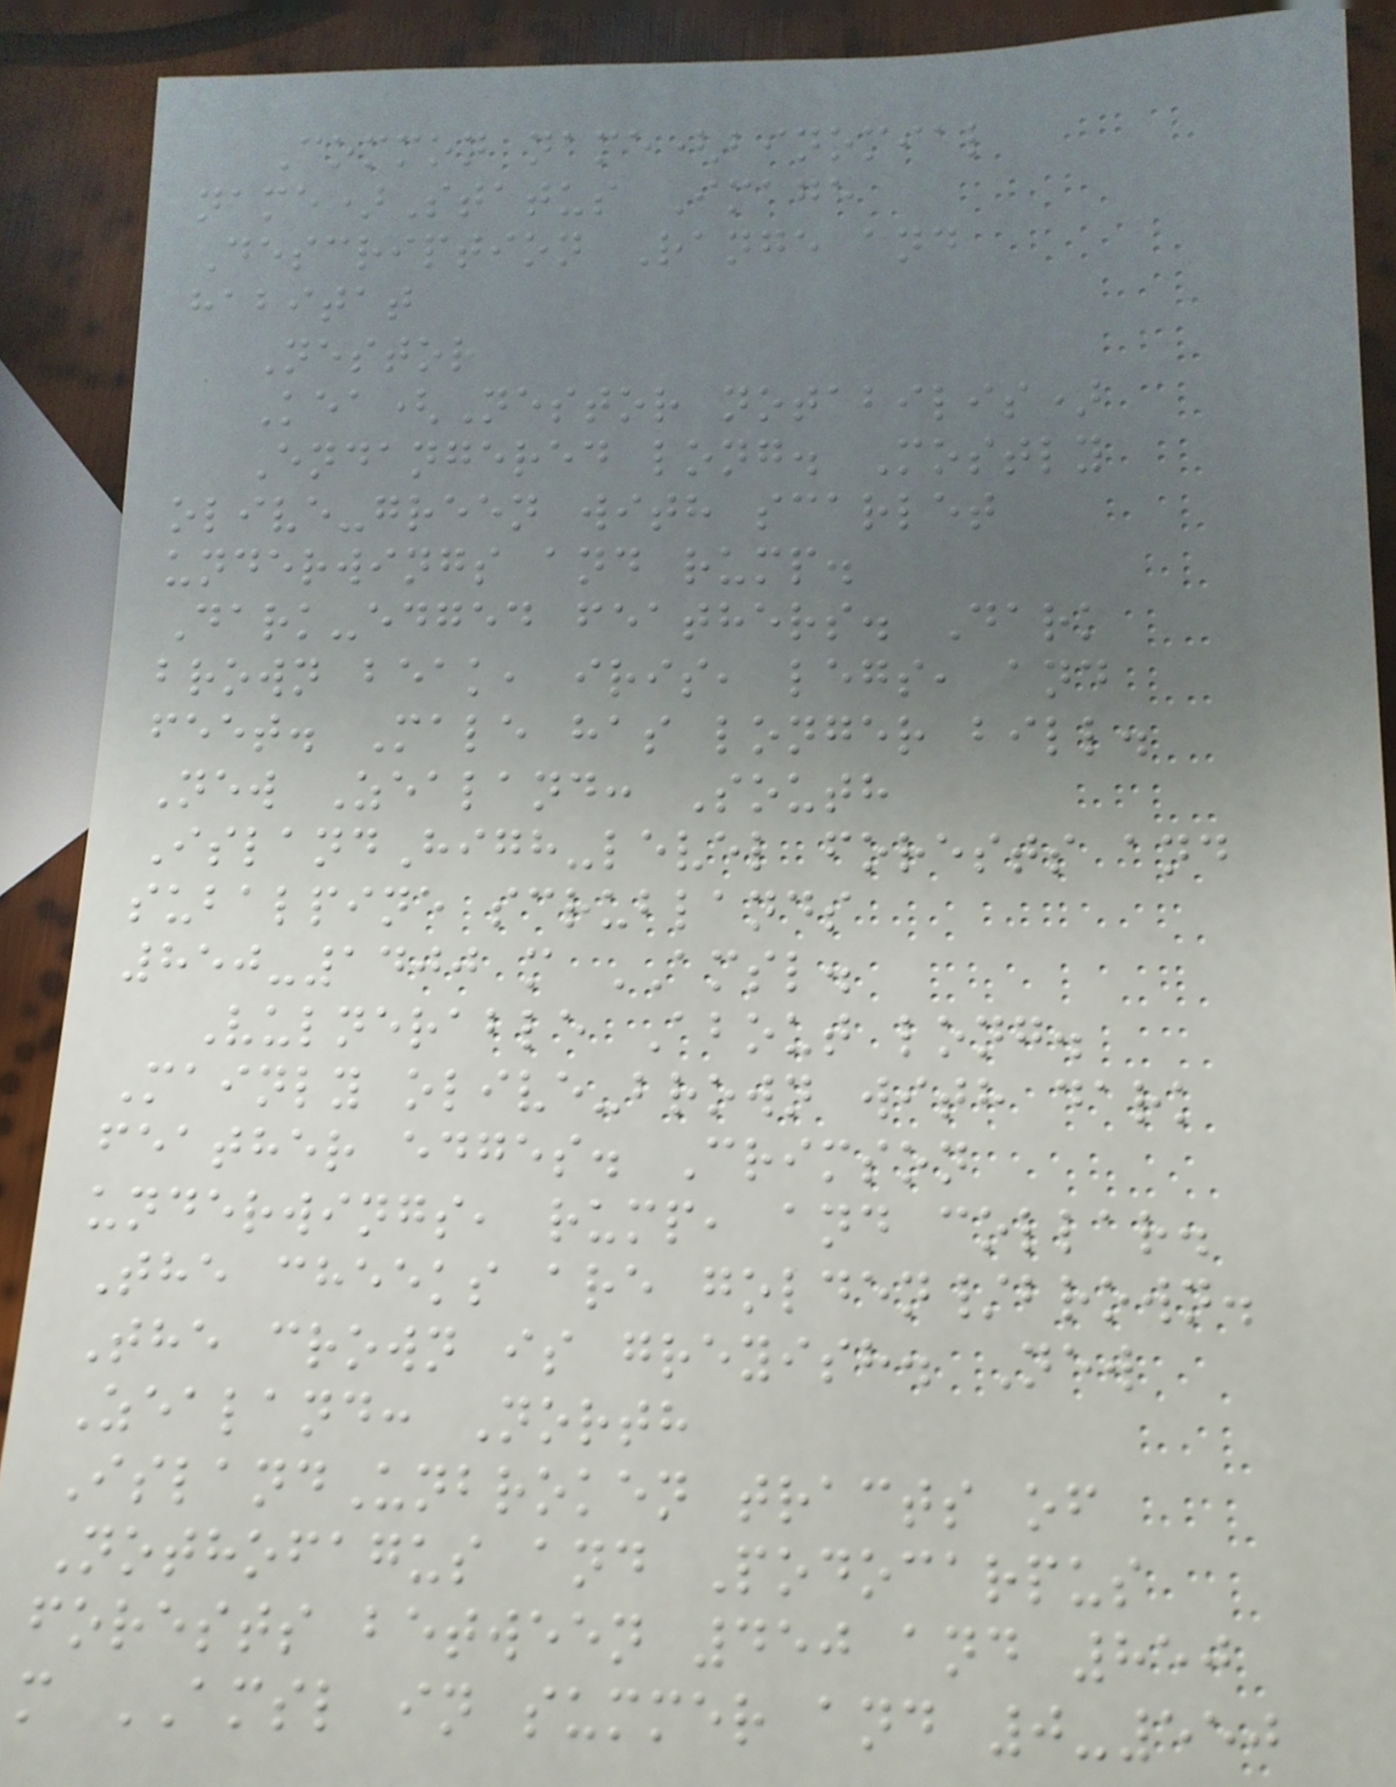Common name(binomial
name)Status Image
Description Range and
habitat
Nestor
Kea(Nestor notabilis)
Endangered long. Mostly
olive-green with scarlet
underwings and rump.
Dark-edged feathers. Dark
brown beak, iris, legs, and
feet. Male has longer bill.
New Zealand: South
IslandHigh-level forests and
subalpine scrublands
850-1400 m AMSL.
Vulnerable About long.
Mainly olive-brown with dark
feather edges. Crimson
underwings, rump, and collar.
The cheeks are golden/brown.
The crown is greyish. New
Zealand: North
IslandUnbroken tracts of
Nothofagus and Podocarpus
forests between 450 and 850
m AMSL in summer and 0-550
